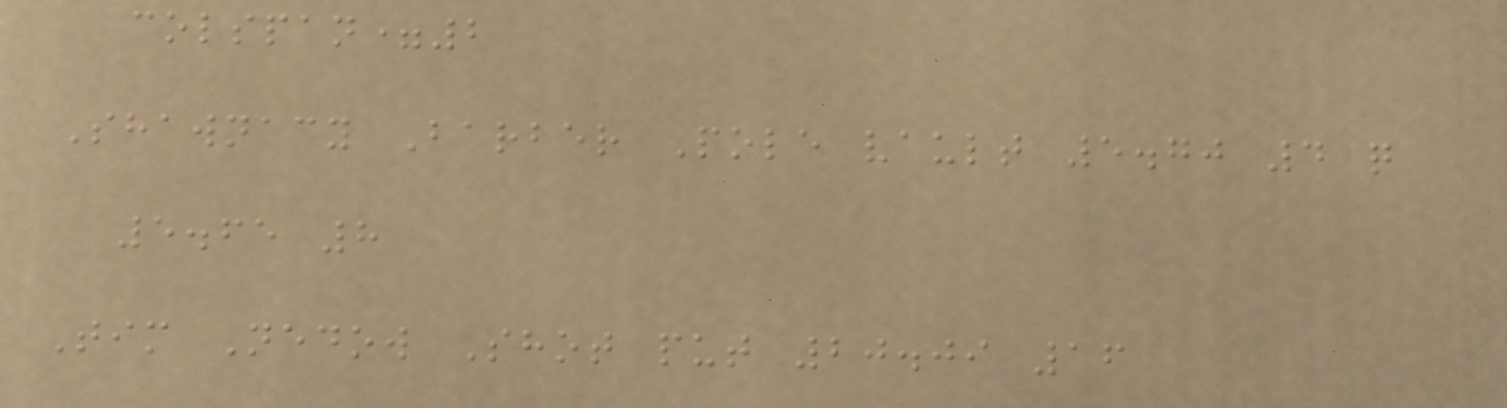colspan=2
Shawnacy Barber Pole vault 5.70 4 q
5.65 8
Tim Nedow Shot put 20.09 16
